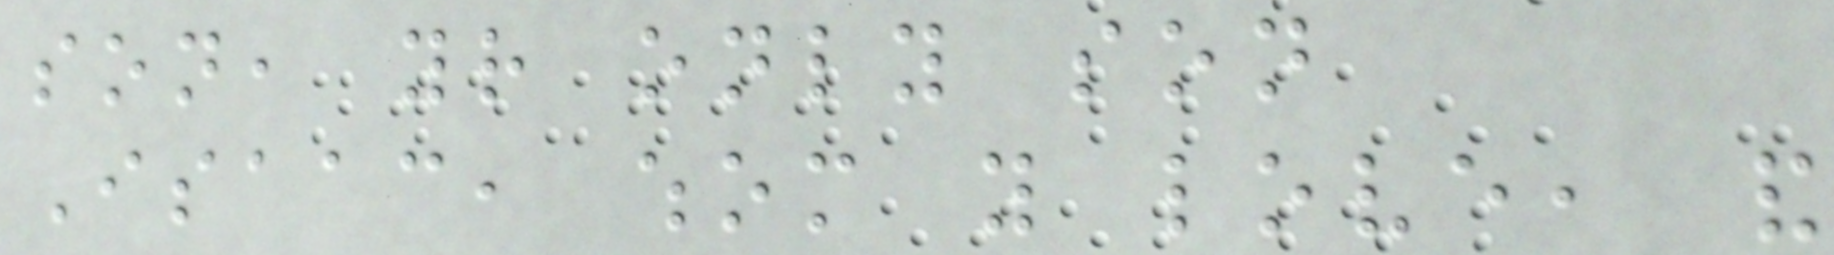son, your only son
Isaac, whom you love, and
